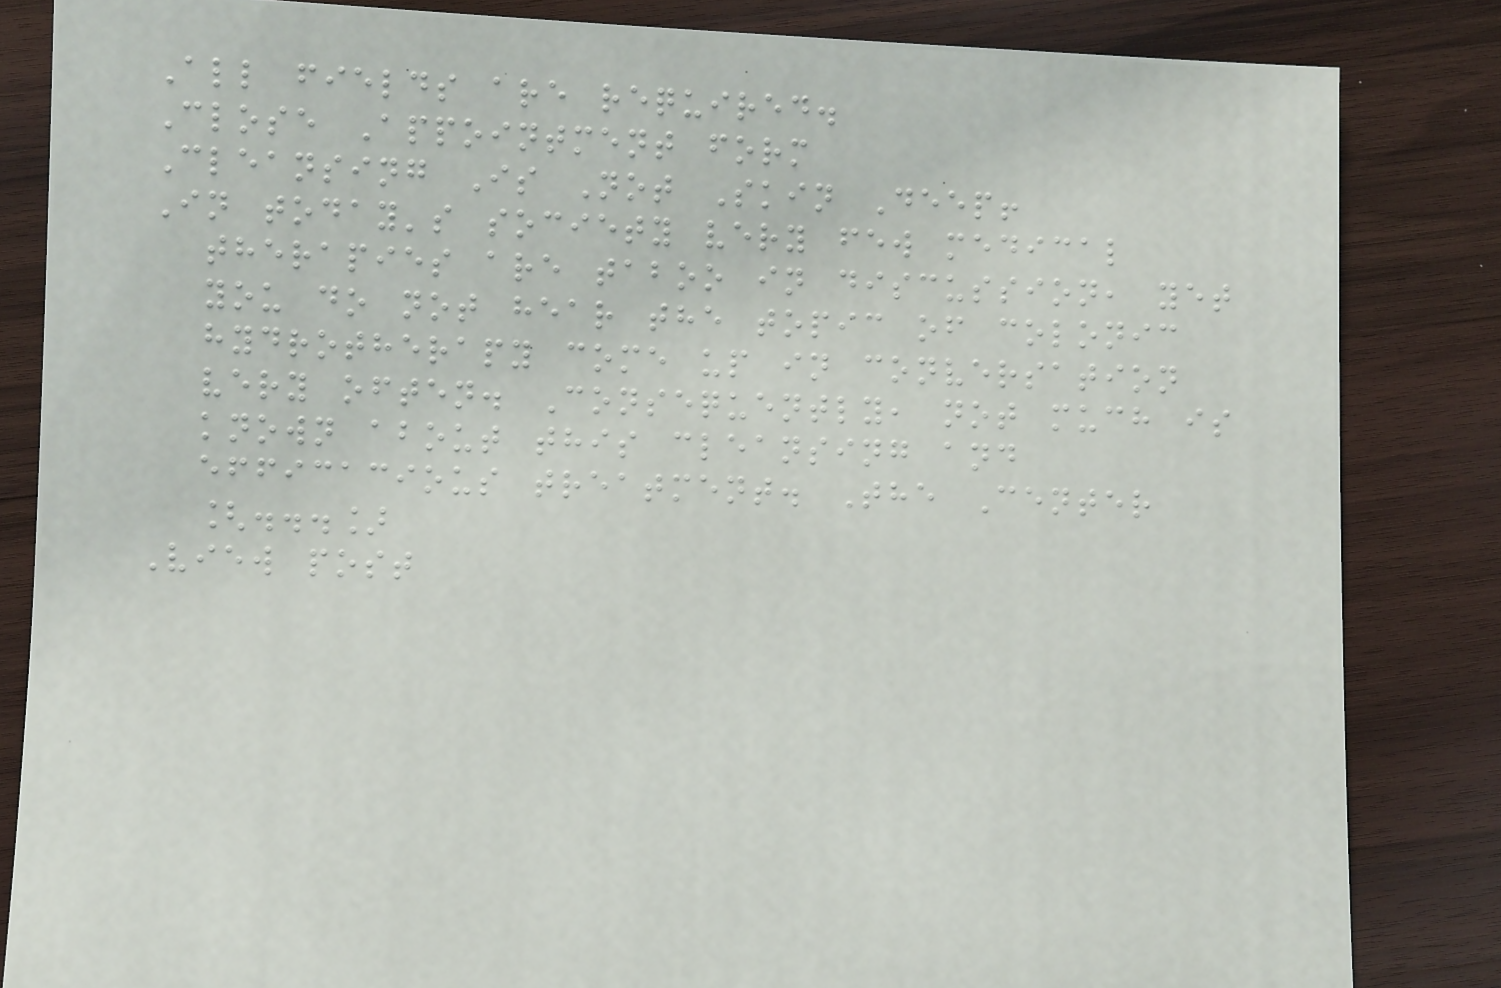All fields are required.
Close Appointment form
Cleansing Is Not Skin Deep!
In today's society very few medical
therapies are taboo in discussion, yet
you do not hear the topic of colonic
hydrotherapy come up in conversation
very often. Consequently, not much is
known about this cleansing and
efficacious treatment. The Center
[...]
View post
